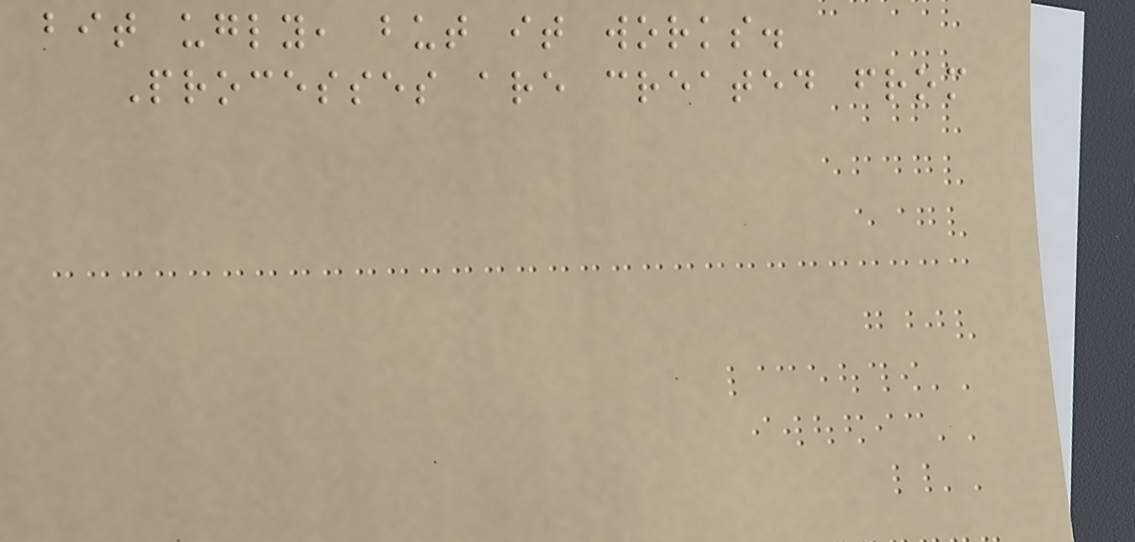bit ugly, but it works.
Processes are created from
